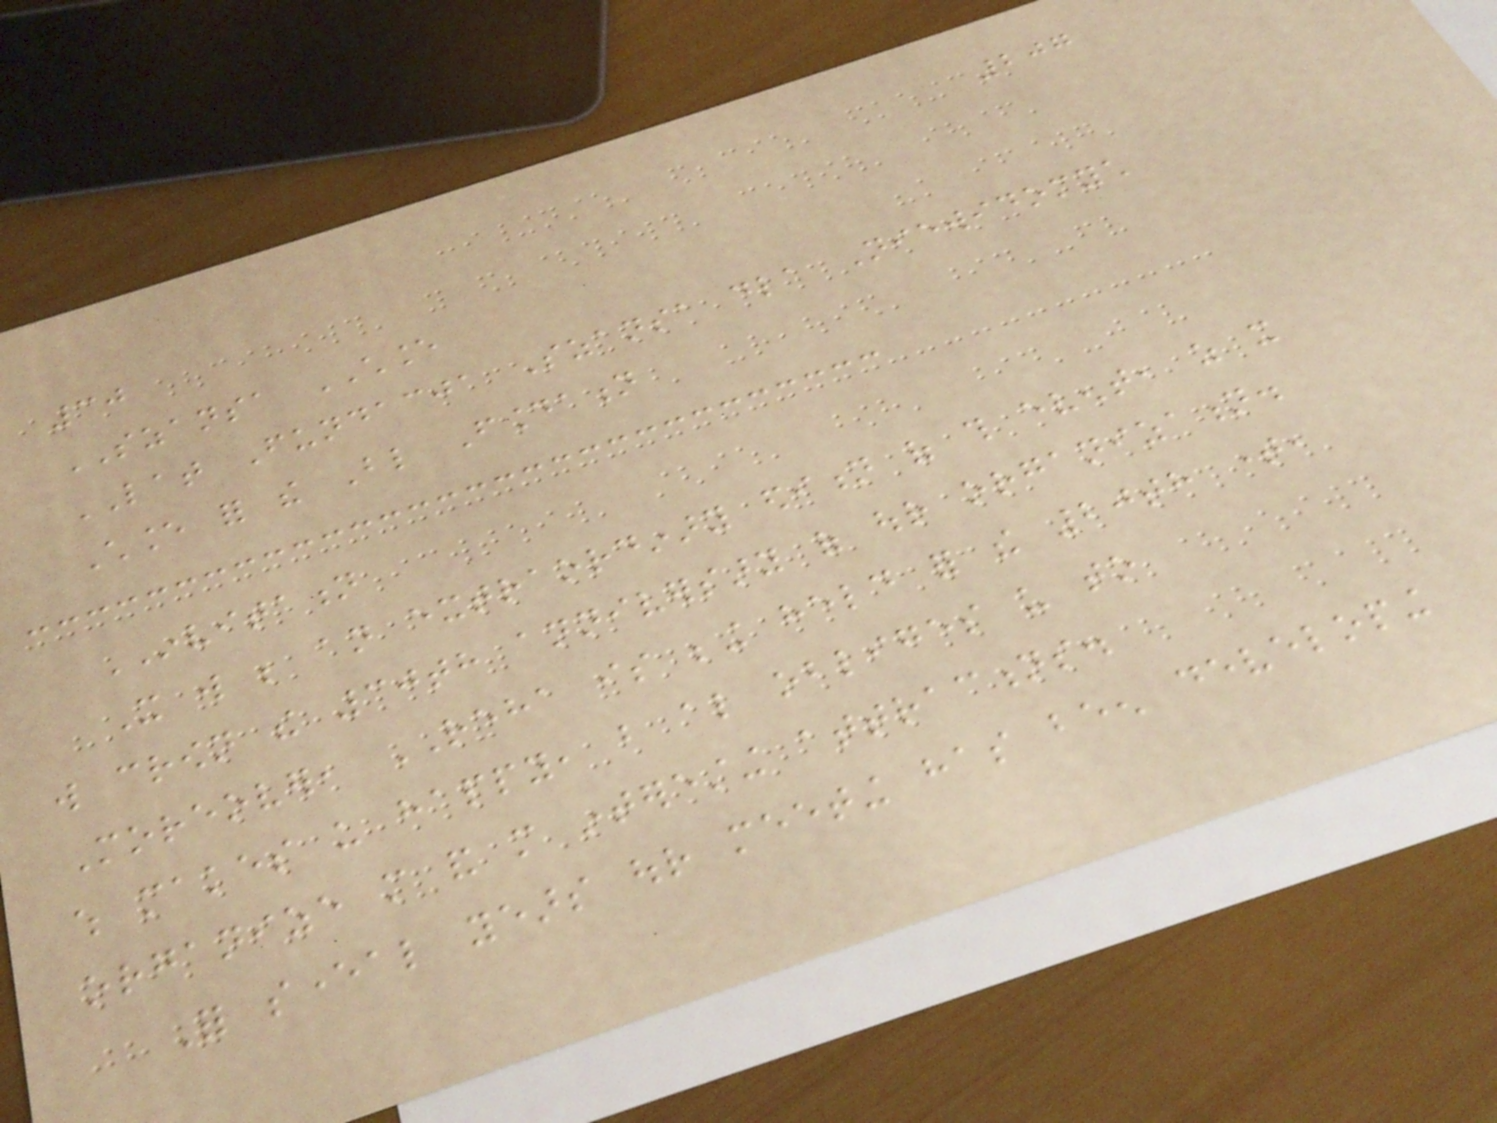207
30
SZANSA CHANCE
LAT Fundacja Szansa dla Niewidomych
Chance for the Blind Foundation
INVITATION
It will be an extraordinary edition of this event, as it
will crown the 30th anniversary of our organization.
Moreover, REHA is being held for the 20th time,
which makes us happy, but also obliges us to
organize more and more interesting attractions.
For several years our meeting has been developing
